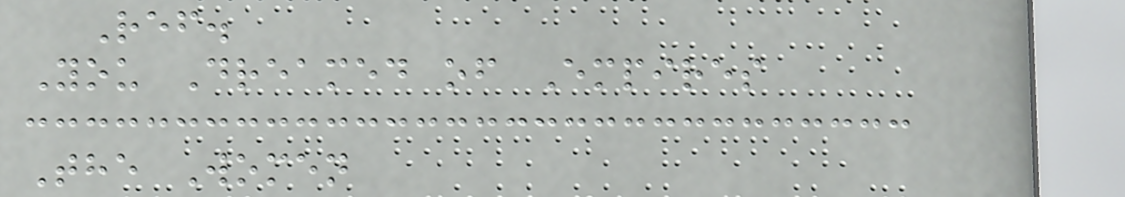Ref.
You Dreamed of Empires
The Women
